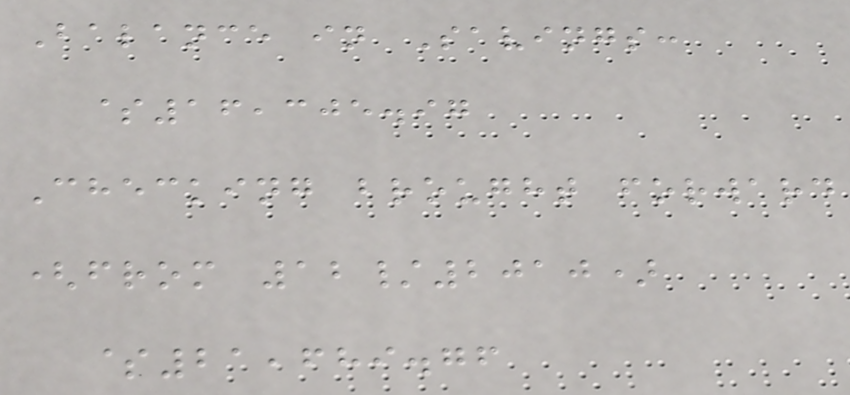Balance in Savings:
$16,305.97
Checking brought forward
(from 12/2010)
$21,689.76
